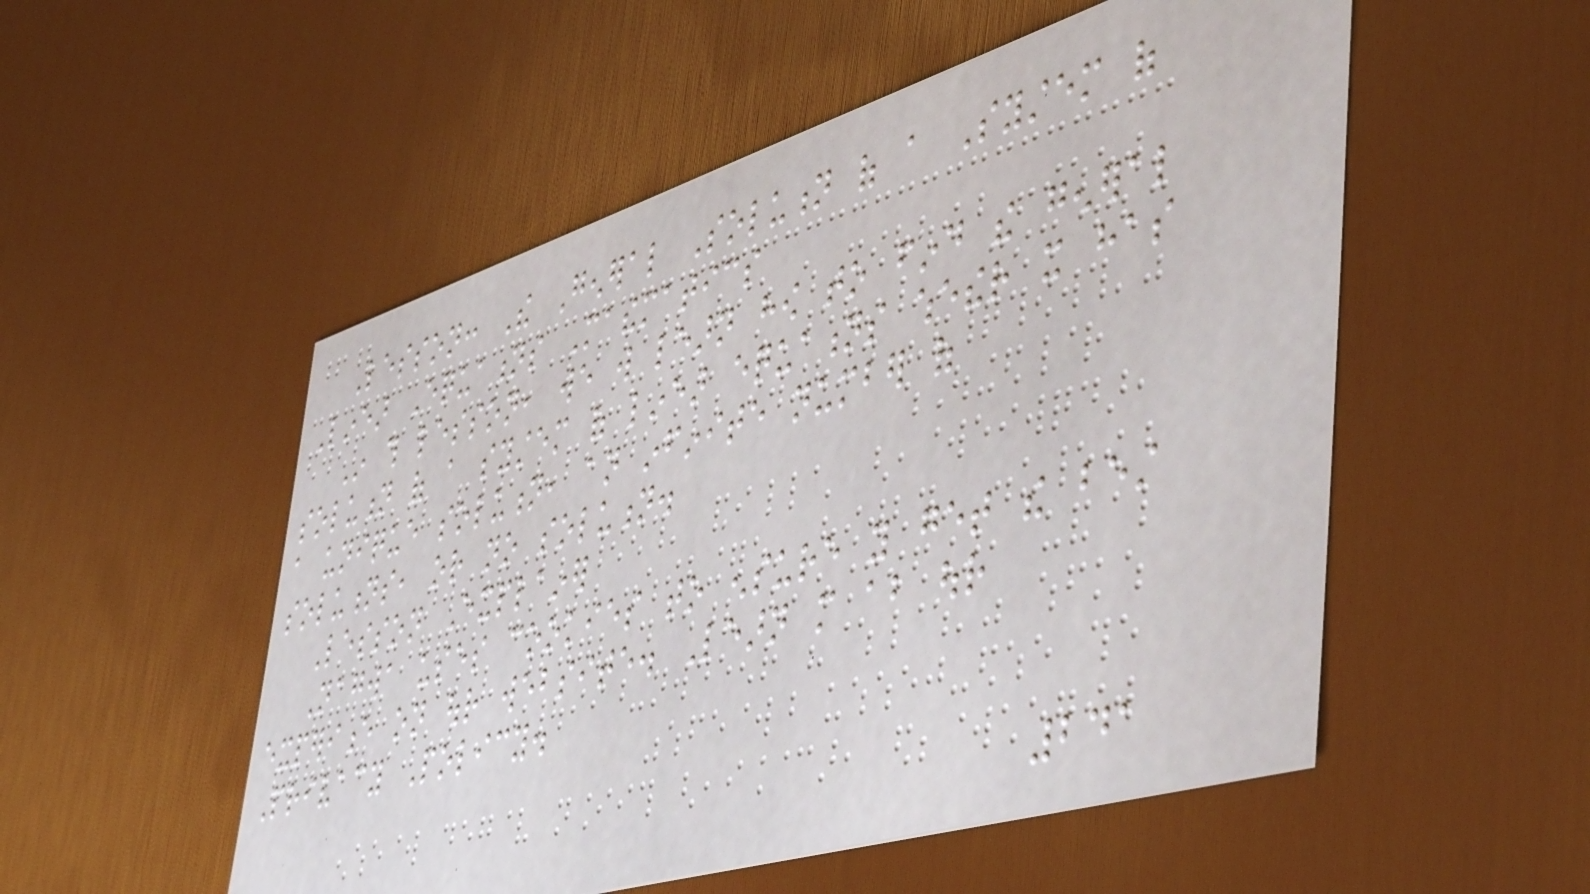Lesson: The General Solution of a System of
Linear Equations Mathematics
In this lesson, we will learn how to find the general
solution of a system of linear equations whether it has
a unique solution, an infinite number of
solutions, or no solution.
Lesson Explainer
Nagwa uses cookies to ensure you get the best
experience on our website. Learn more about our
Privacy Policy.
241
